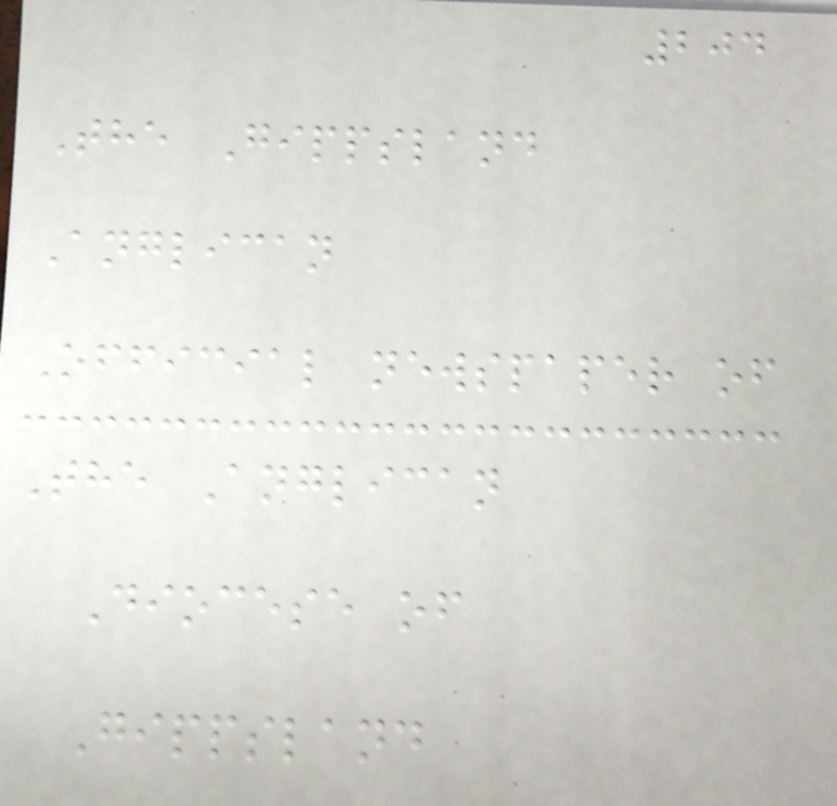204
The Gippsland
Anglican
Official newspaper of
The Anglican
Diocese of
Gippsland
